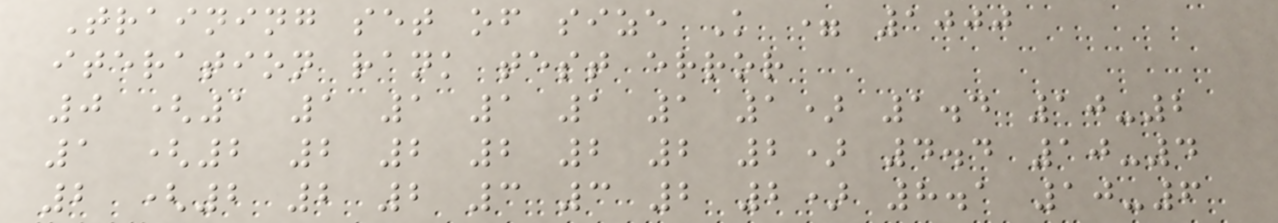Training set of size K = 1000
iteration rank test error
0 (1 1 1 1 1 1 1) 1.4 10-2
1 (2 2 2 2 2 2 2) 4.4 10-4
2 (2 2 2 3 3 2 2) 8.1 10-6
